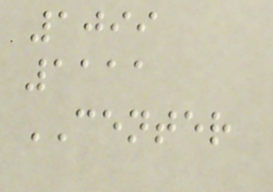1099
1111
CENTER
